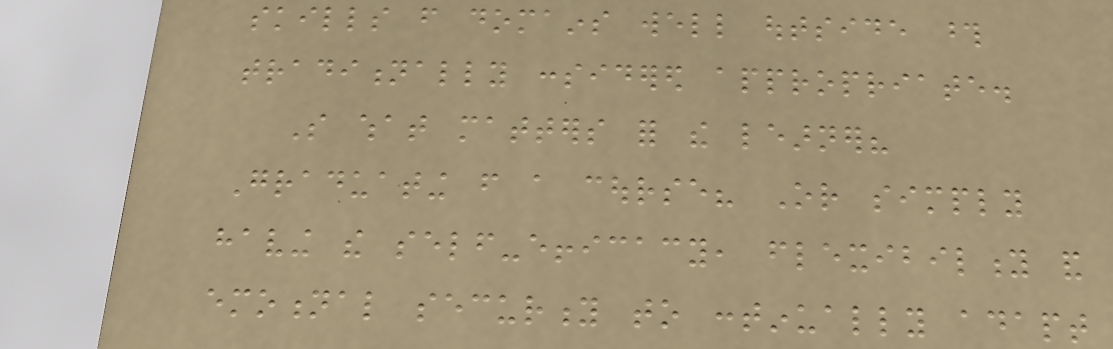skills from domains well outside those
traditionally considered appropriate.
So what matters for the learner?
Graduating from a course? Or simply
having the self-efficacy, flexibility and
emotional security to continually adapt
